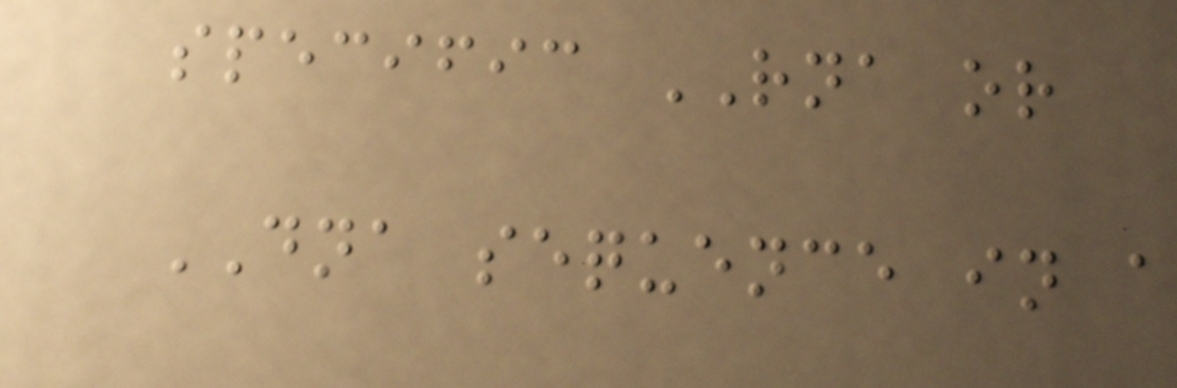specific RNA or
DNA sequence in a
